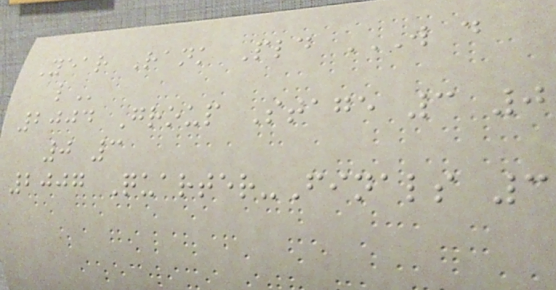Year Rank Pld W D
L
2004 Group Stage 3 0
0 3
2007 Quarter-Finals 3
